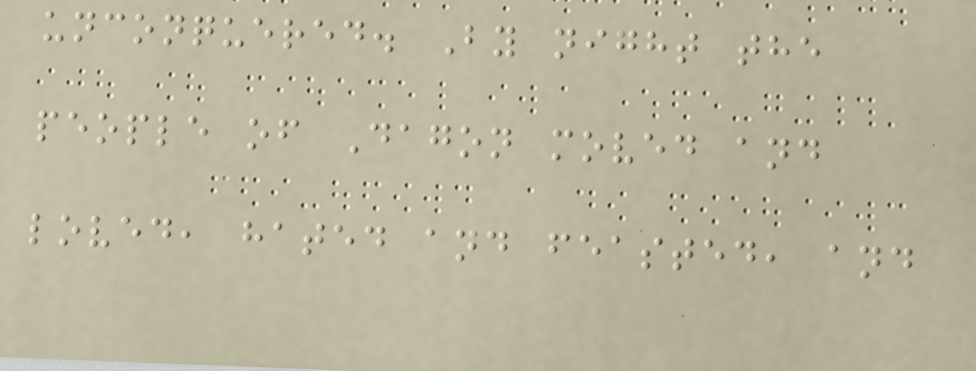unconquered. By night the
people of Dagon moved and
loved, hated and feasted, and
